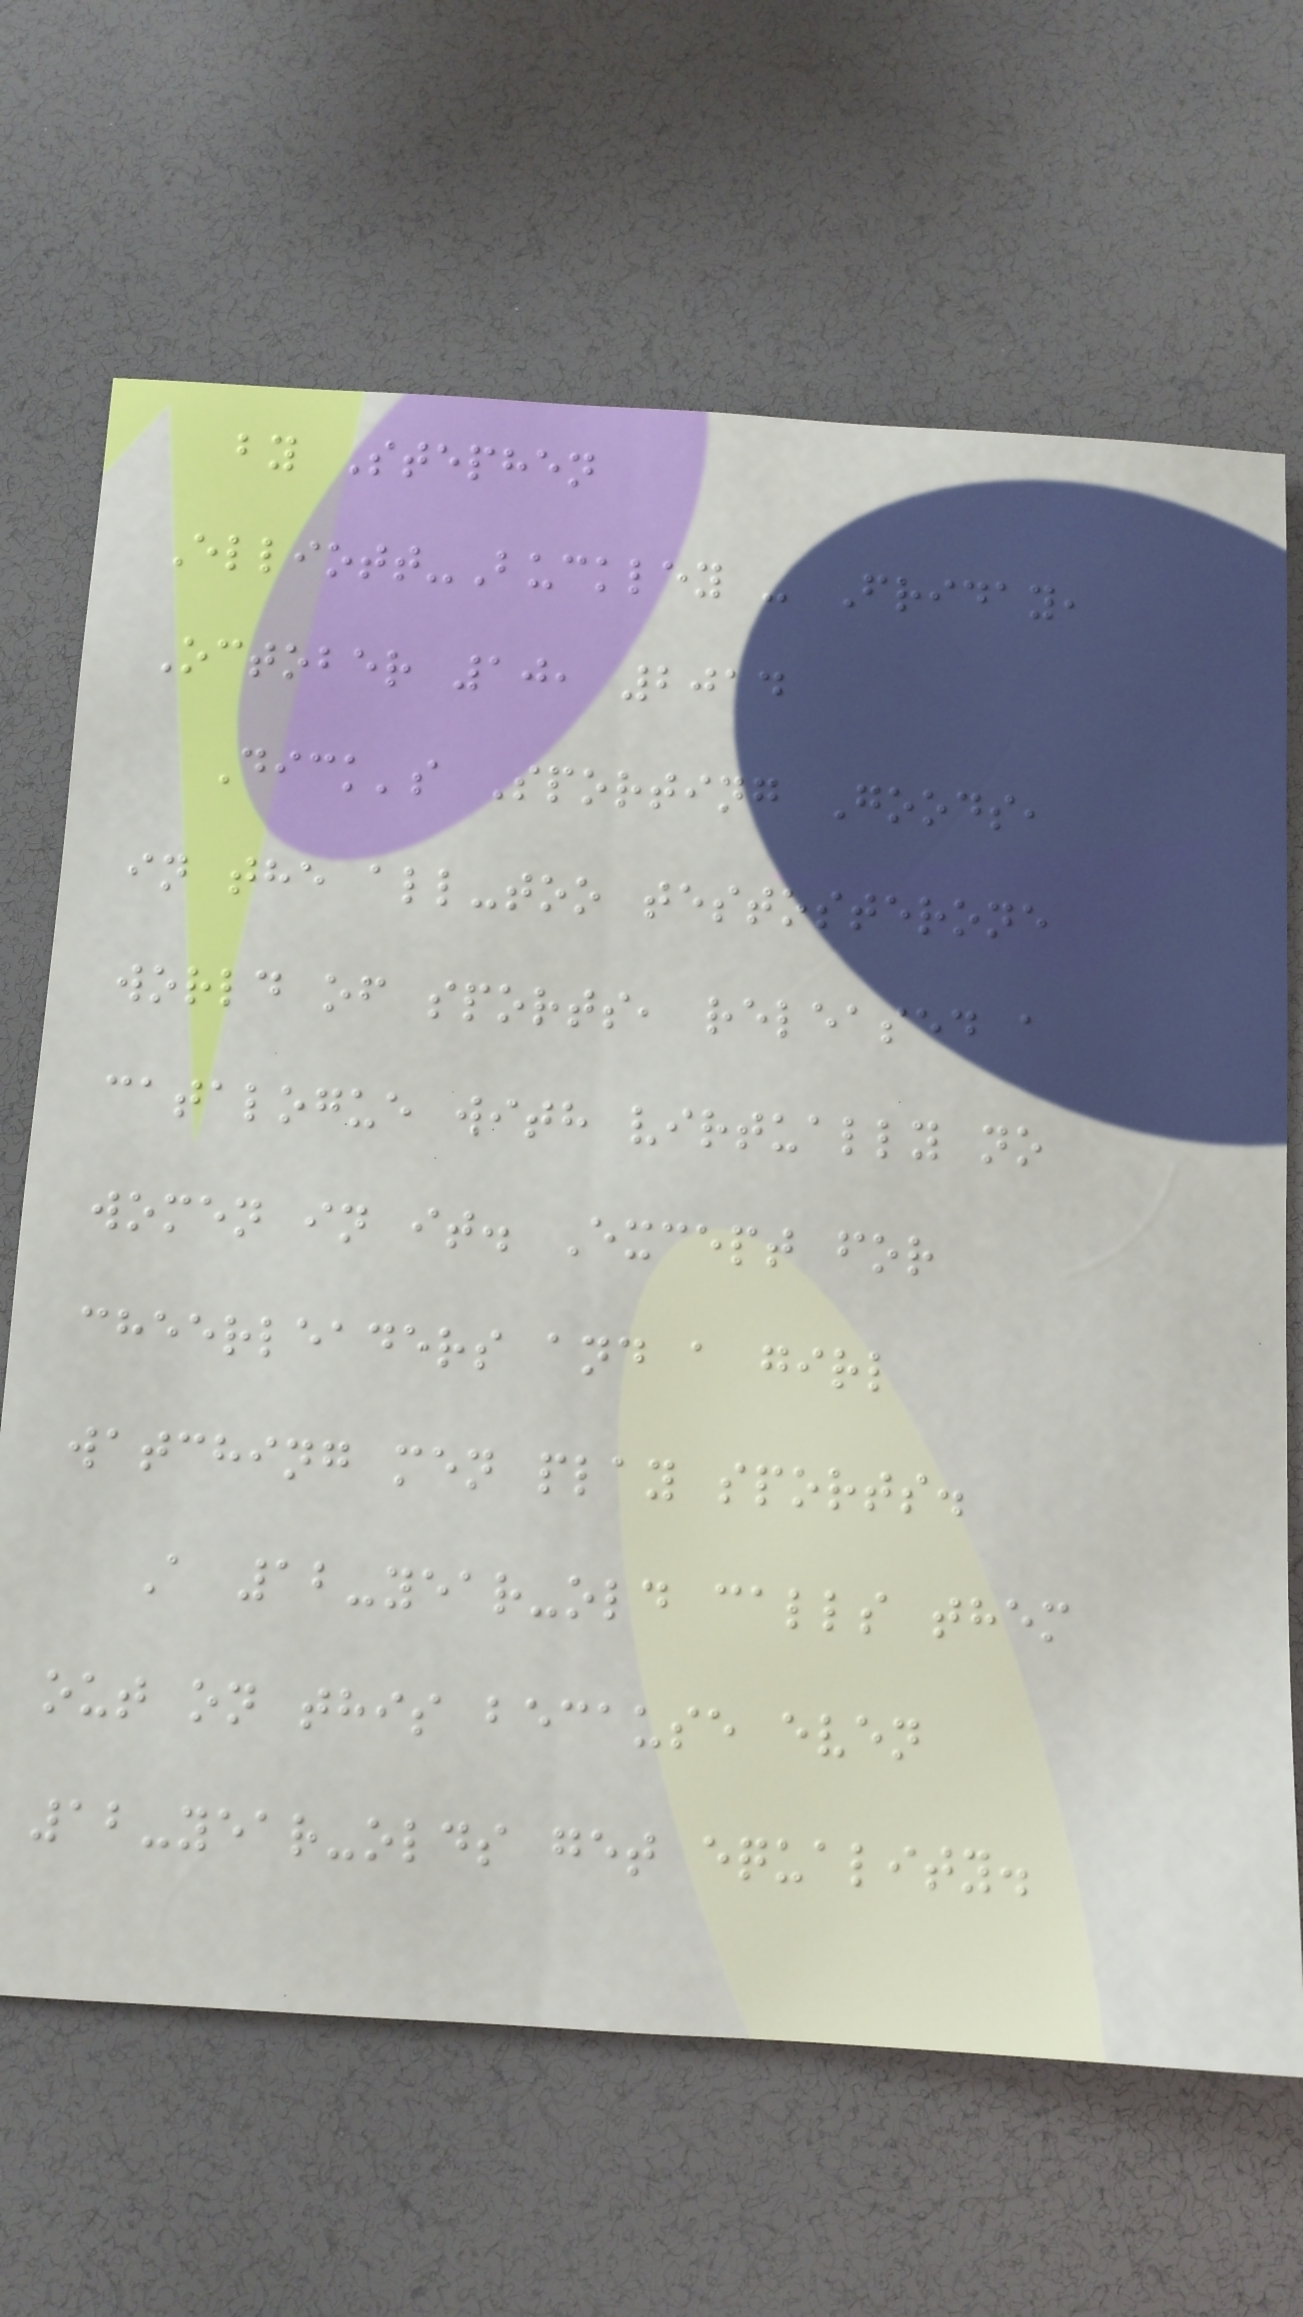by Stephen
Elliott-Buckley - Friday,
October 10, 2014
Dick's Sporting Goods,
in the all-too testosterone
world of sports, released a
catalogue with virtually no
women in it. Except for
cheerleaders and a girl
watching men play sports.
A 12-year-old calls them
out on this because even
12-year-olds get equality.
